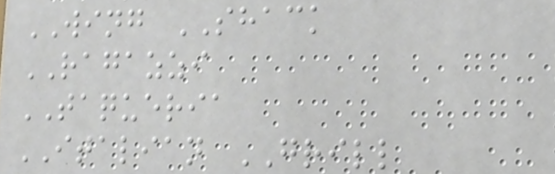WING SHACK
RAGAZZI
TAQUERIA
ITALIAN GRILL
